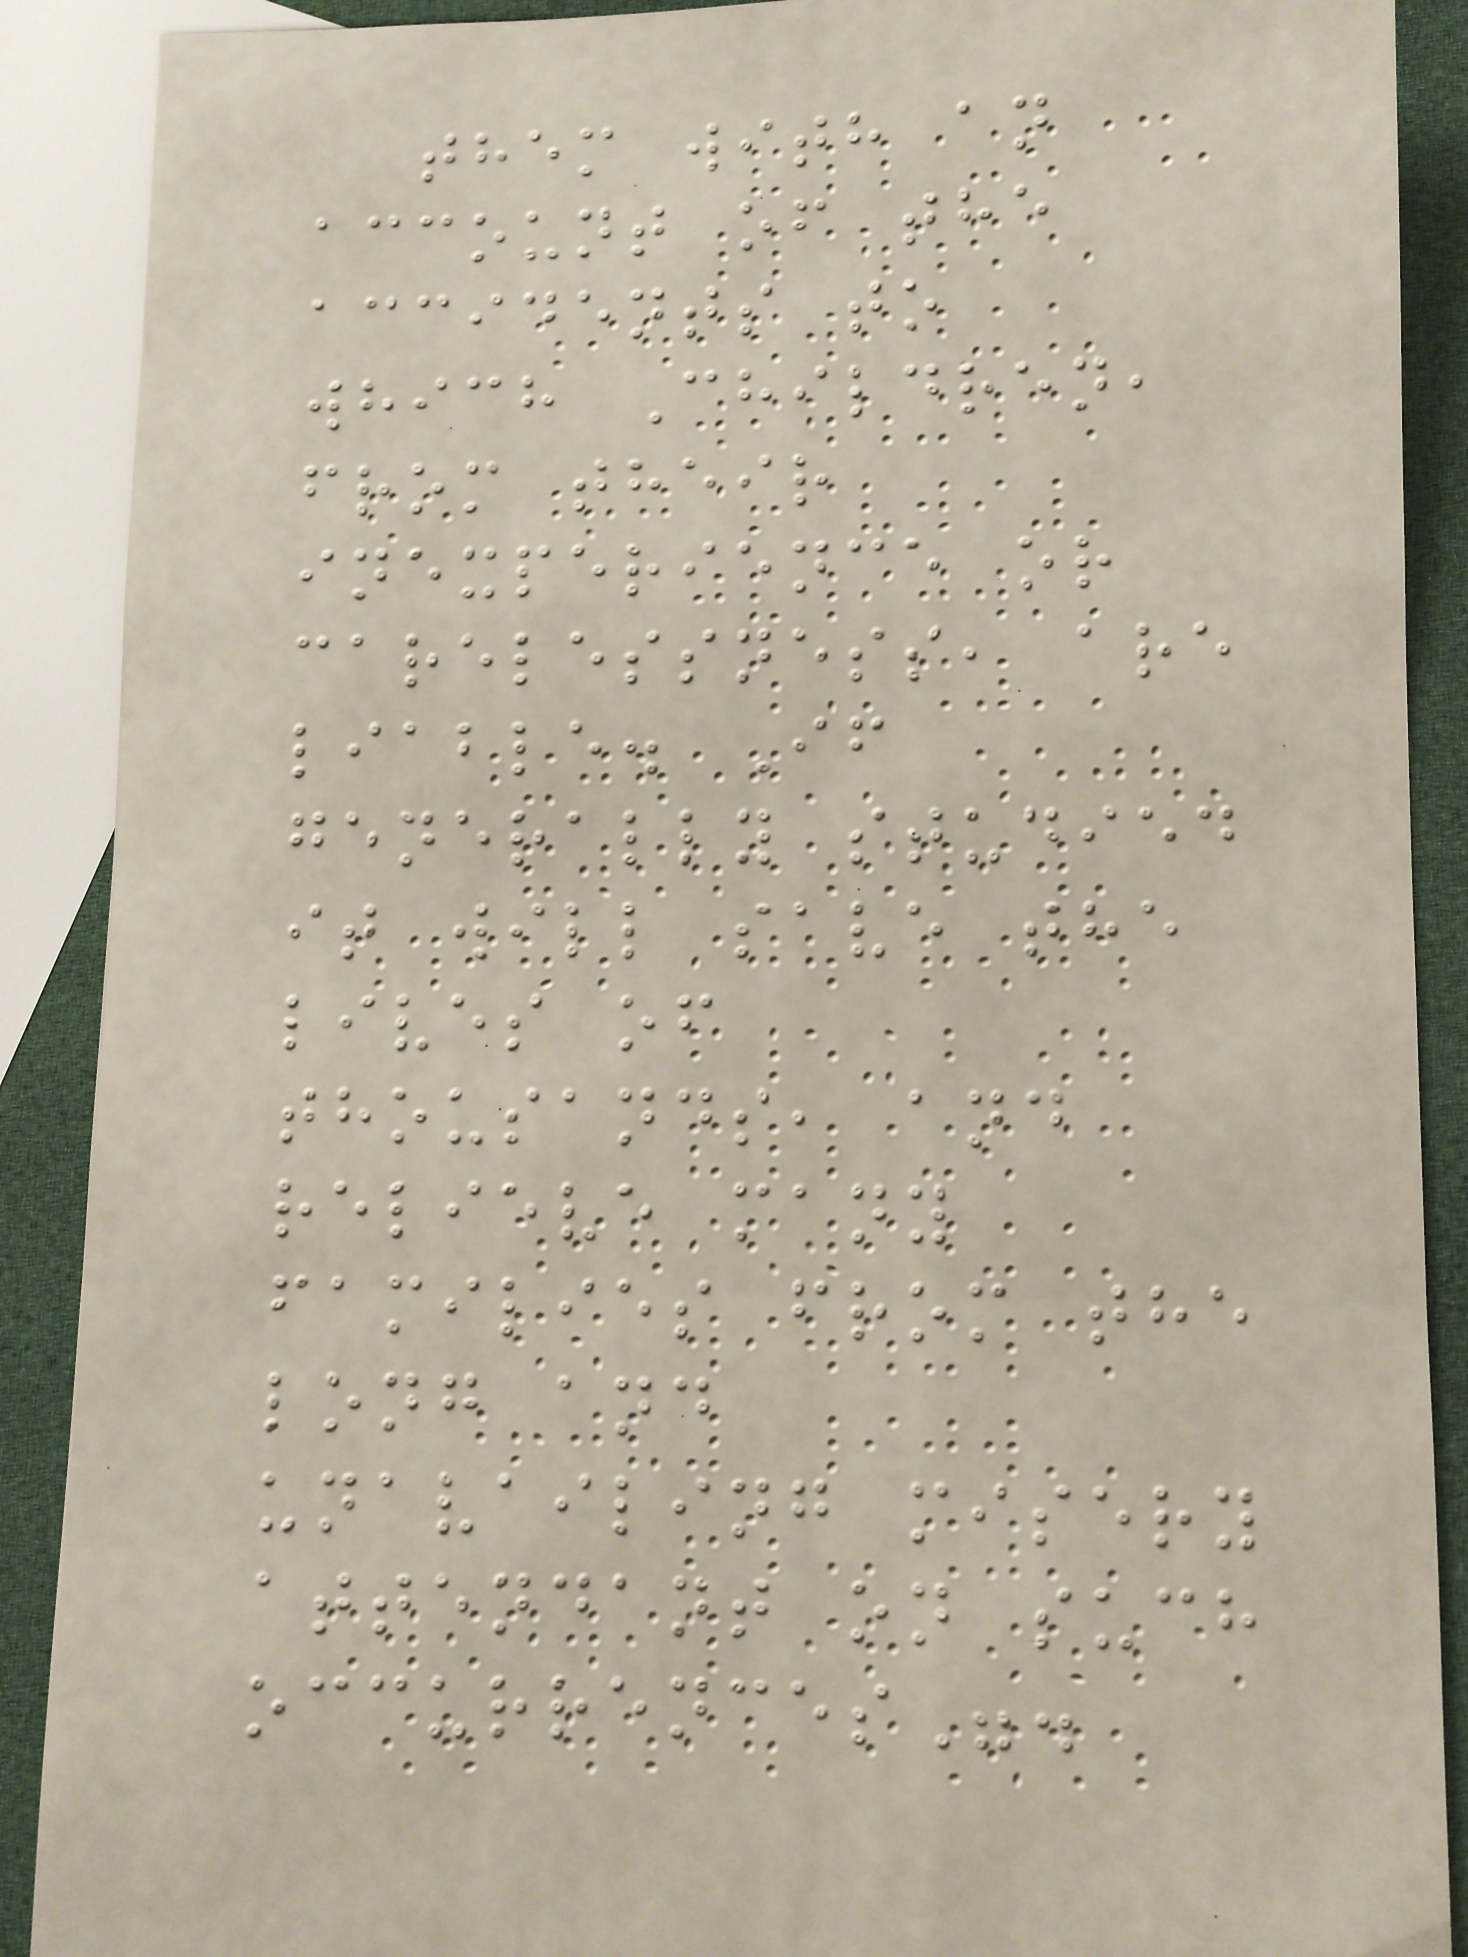them with an
account of the
accidents to
which Children,
from their
inexperience or
carelessness, are
liable. If
generally studied
it will save the
lives of
thousands, and
relieve many
families from the
long and
unavailing misery
attendant on such
occurrences".
